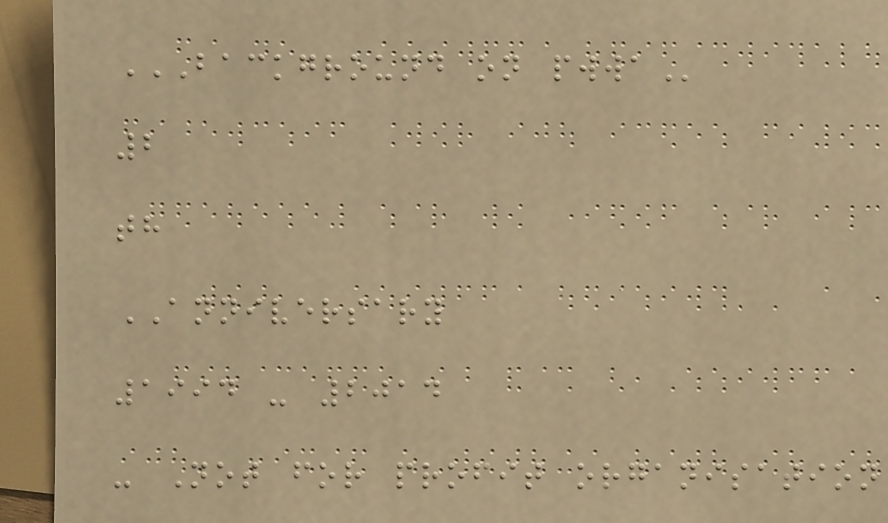BACKGROUND ON PWWA
2
th
ANNIVERSARY
1994 - 2014
- Not for profit organisation
